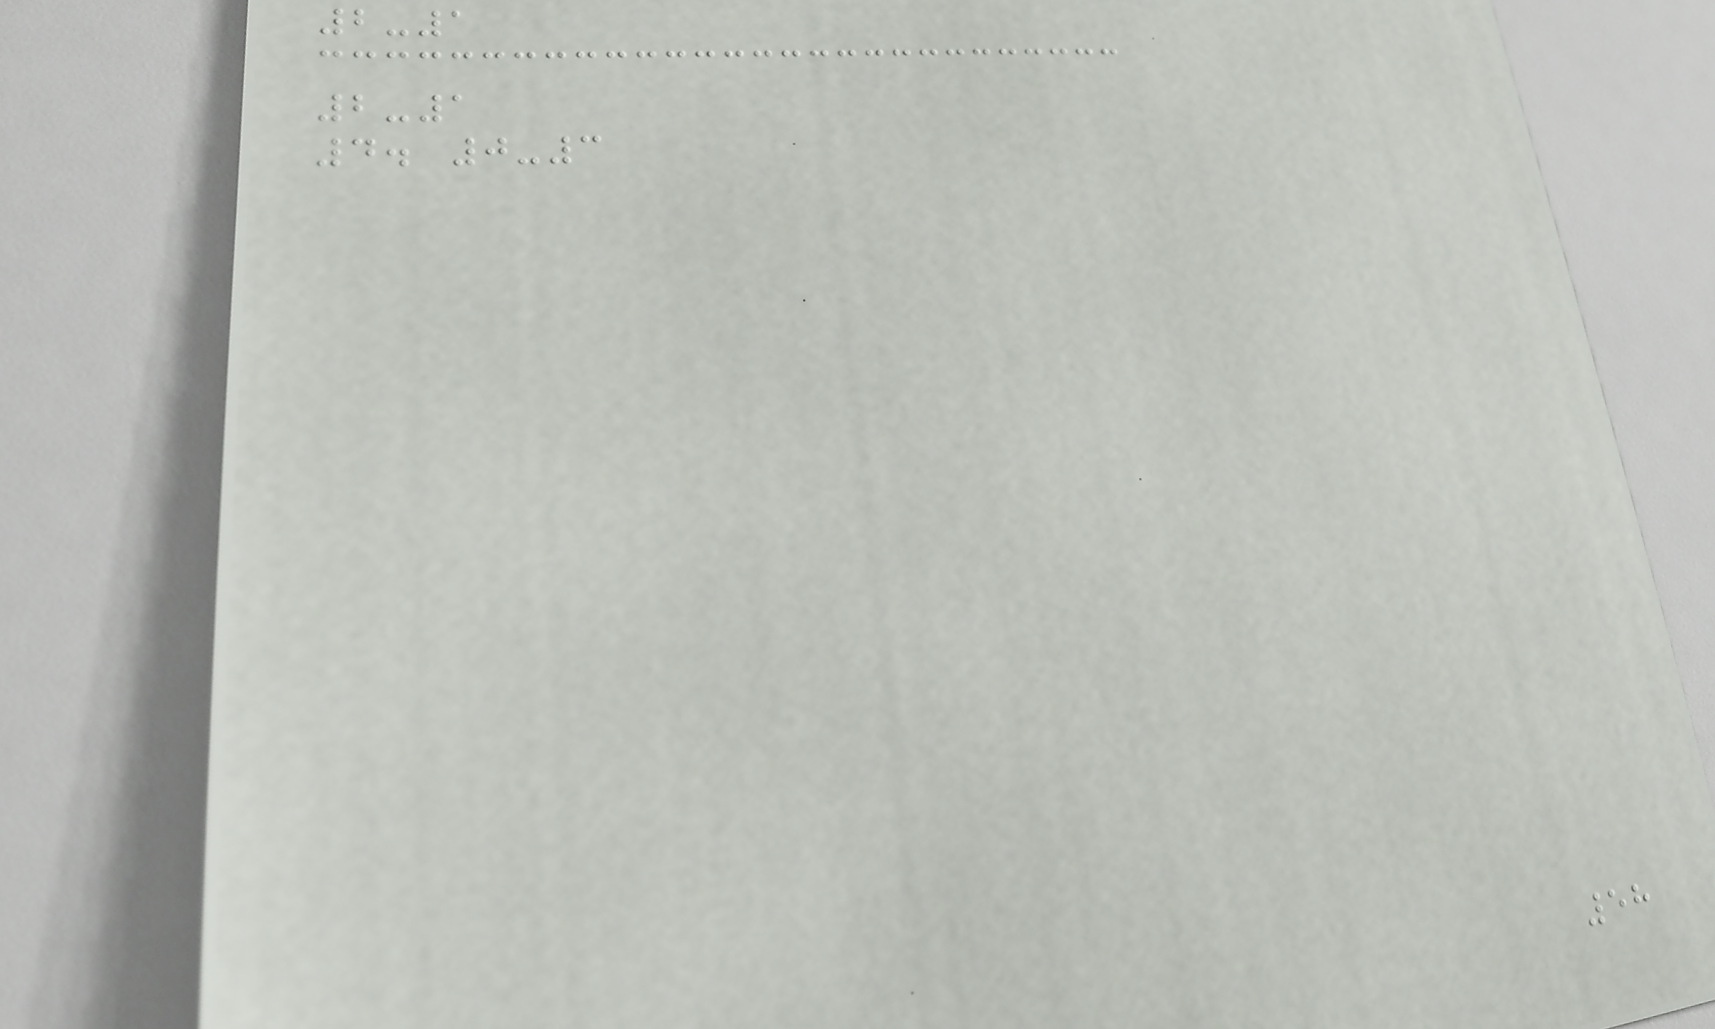2-1
2-1
4. 0-3
58
